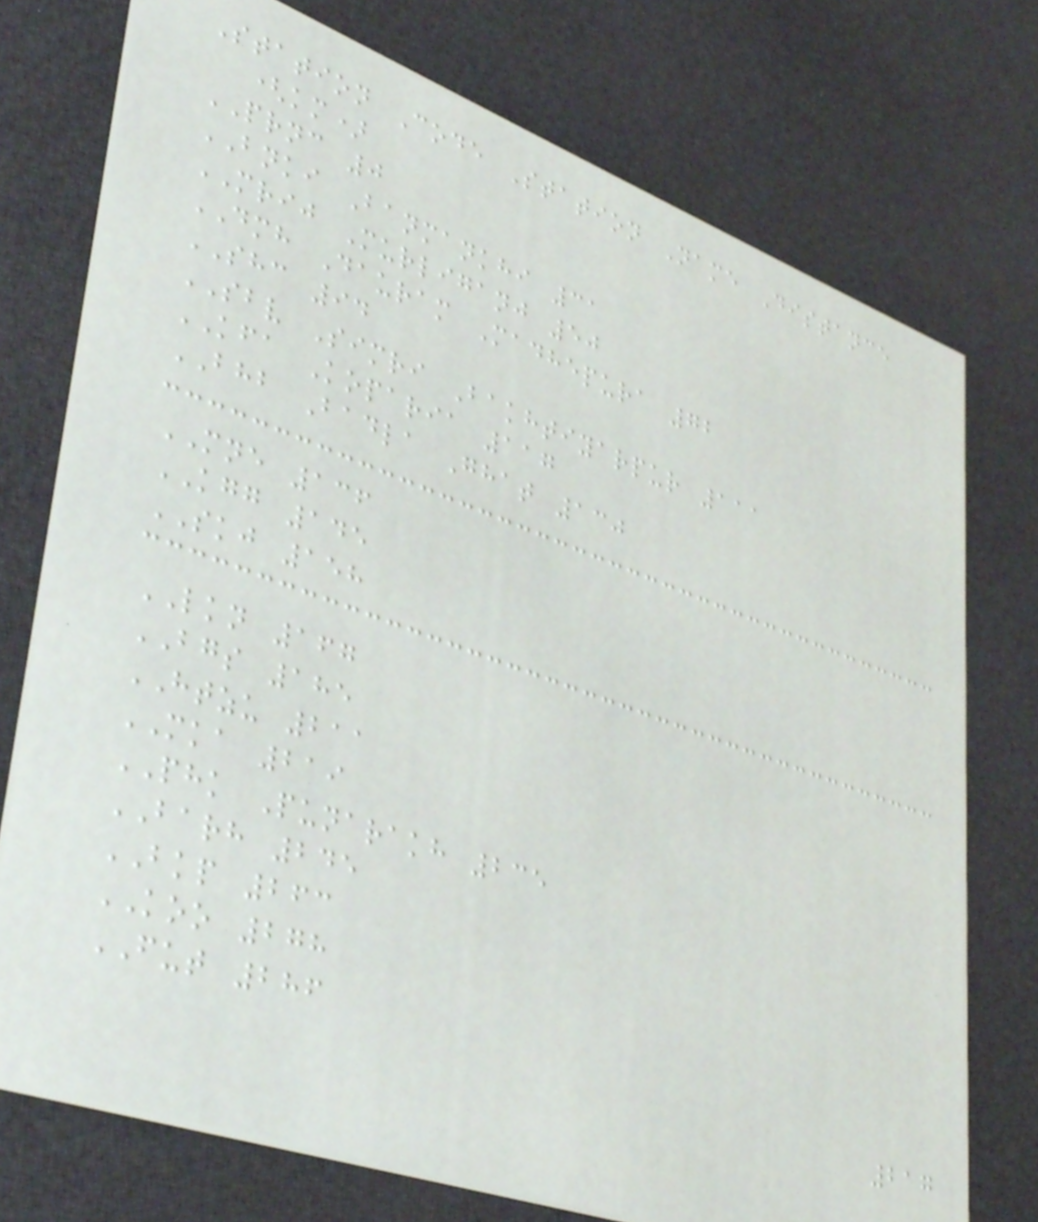Station Code Station Name Distance
(km)
PRNC 0
BNKI Banmankhi 31
MRIJ Murliganj 50
DMH Dauram Madhepura 72
SHC 94
SBV Simri Bakhtiyarpur 111
KFA Koparia 117
BHB Badla Ghat 130
MNE 136
KGG 145
SKJ 158
LKN 167
BGS 185
HTZU 211
MKA 219
PHK Punarakh 235
BARH 245
BKP 263
KOO 278
FUT 286
217
